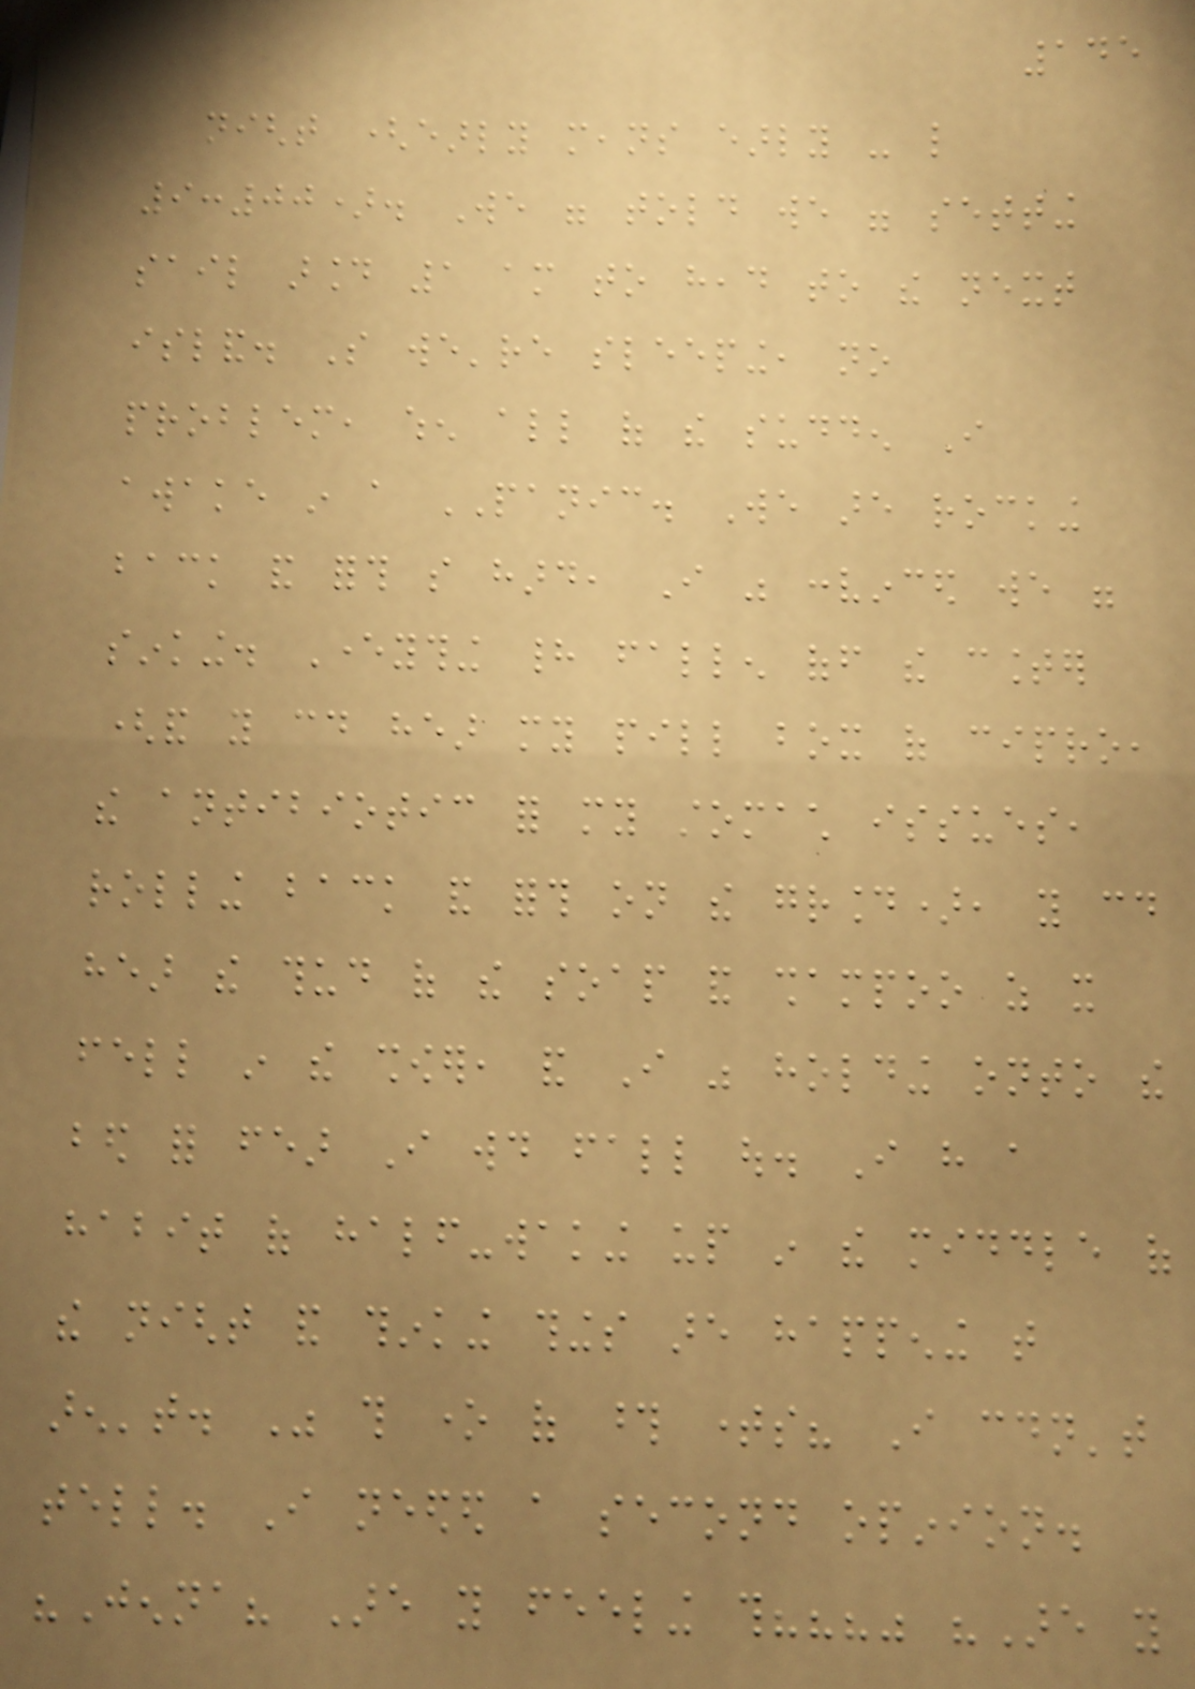145
night (early means early - like
9:00). We were told we were setting
sail around 1 am to head to the next
island. So we're sleeping, no
problem, when all of the sudden I
awake in a PANIC. We are rocking
back and forth so hard, I was convinced we were
sinking. Everything had fallen off the counter
(and you could hear my pill box of cipro,
the antibiotic for my stomach issues,
rolling back and forth on the ground), you could
hear the thud of the soap and shampoo as it
fell in the shower, and I was holding onto the
bed for fear I would fall out. I have a
habit of half-waking up in the middle of
the night and thinking things are happening that
aren't. Was this one of those times? I couldn't
tell. I needed a second opinion.
"Jenna? Are you feeling this???" "Are you
